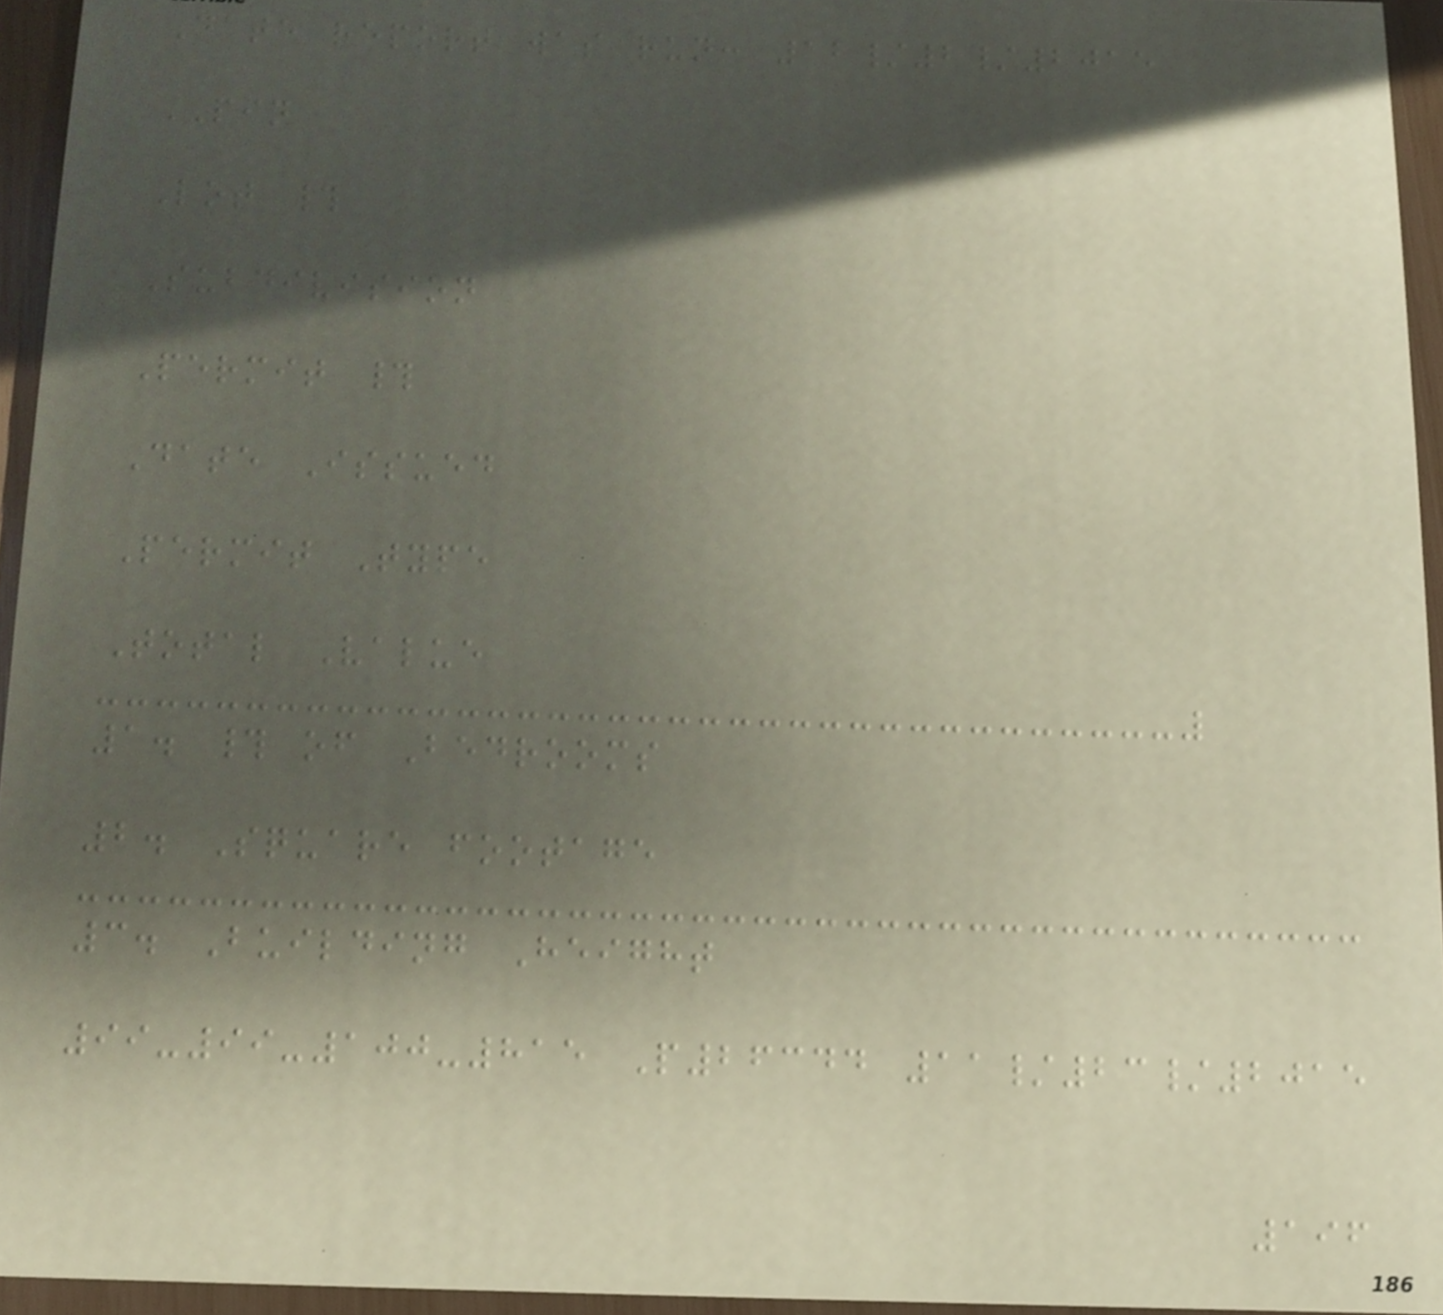Date report was run: 12/2/2015
PIN
Lot #
Subdivision
Permit #
Date Issued
Permit Type
Total Value
1. # of Bedrooms
2. Square footage
3. Building Height
99-99-100-815 P26344 11/23/2015
196
